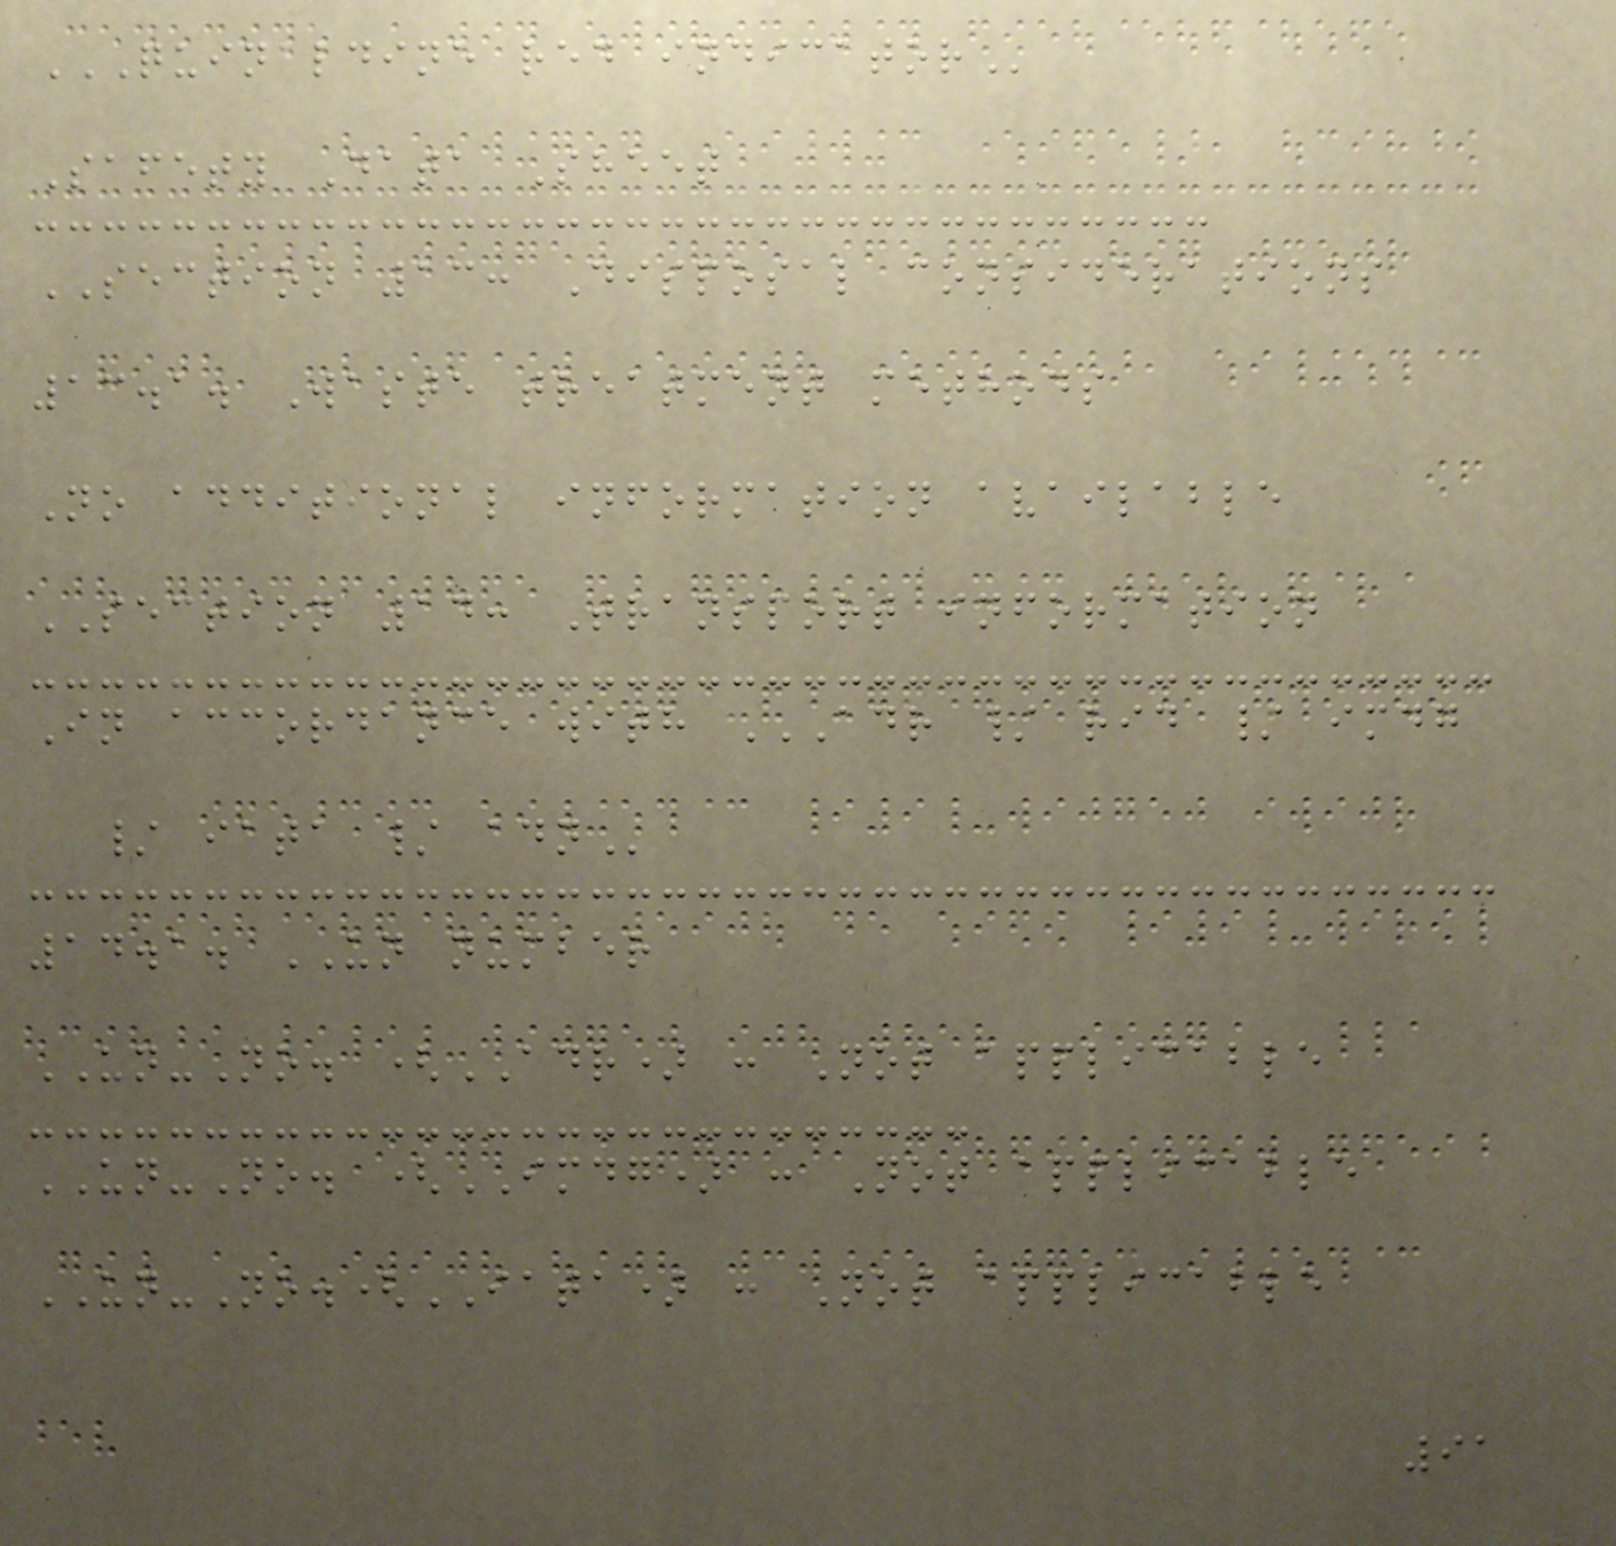QUINALDINE RED INDICATOR
Safety Data Sheet
SECTION 13: Disposal considerations
13.1. Waste treatment methods
No additional information available
SECTION 14: Transport information
In accordance with ADR / RID / IMDG
/ IATA / ADN
14.1. UN number
UN-No. (ADR) : Not applicable
UN-No. (IMDG) : Not applicable
UN-No.(IATA) : Not applicable
91
